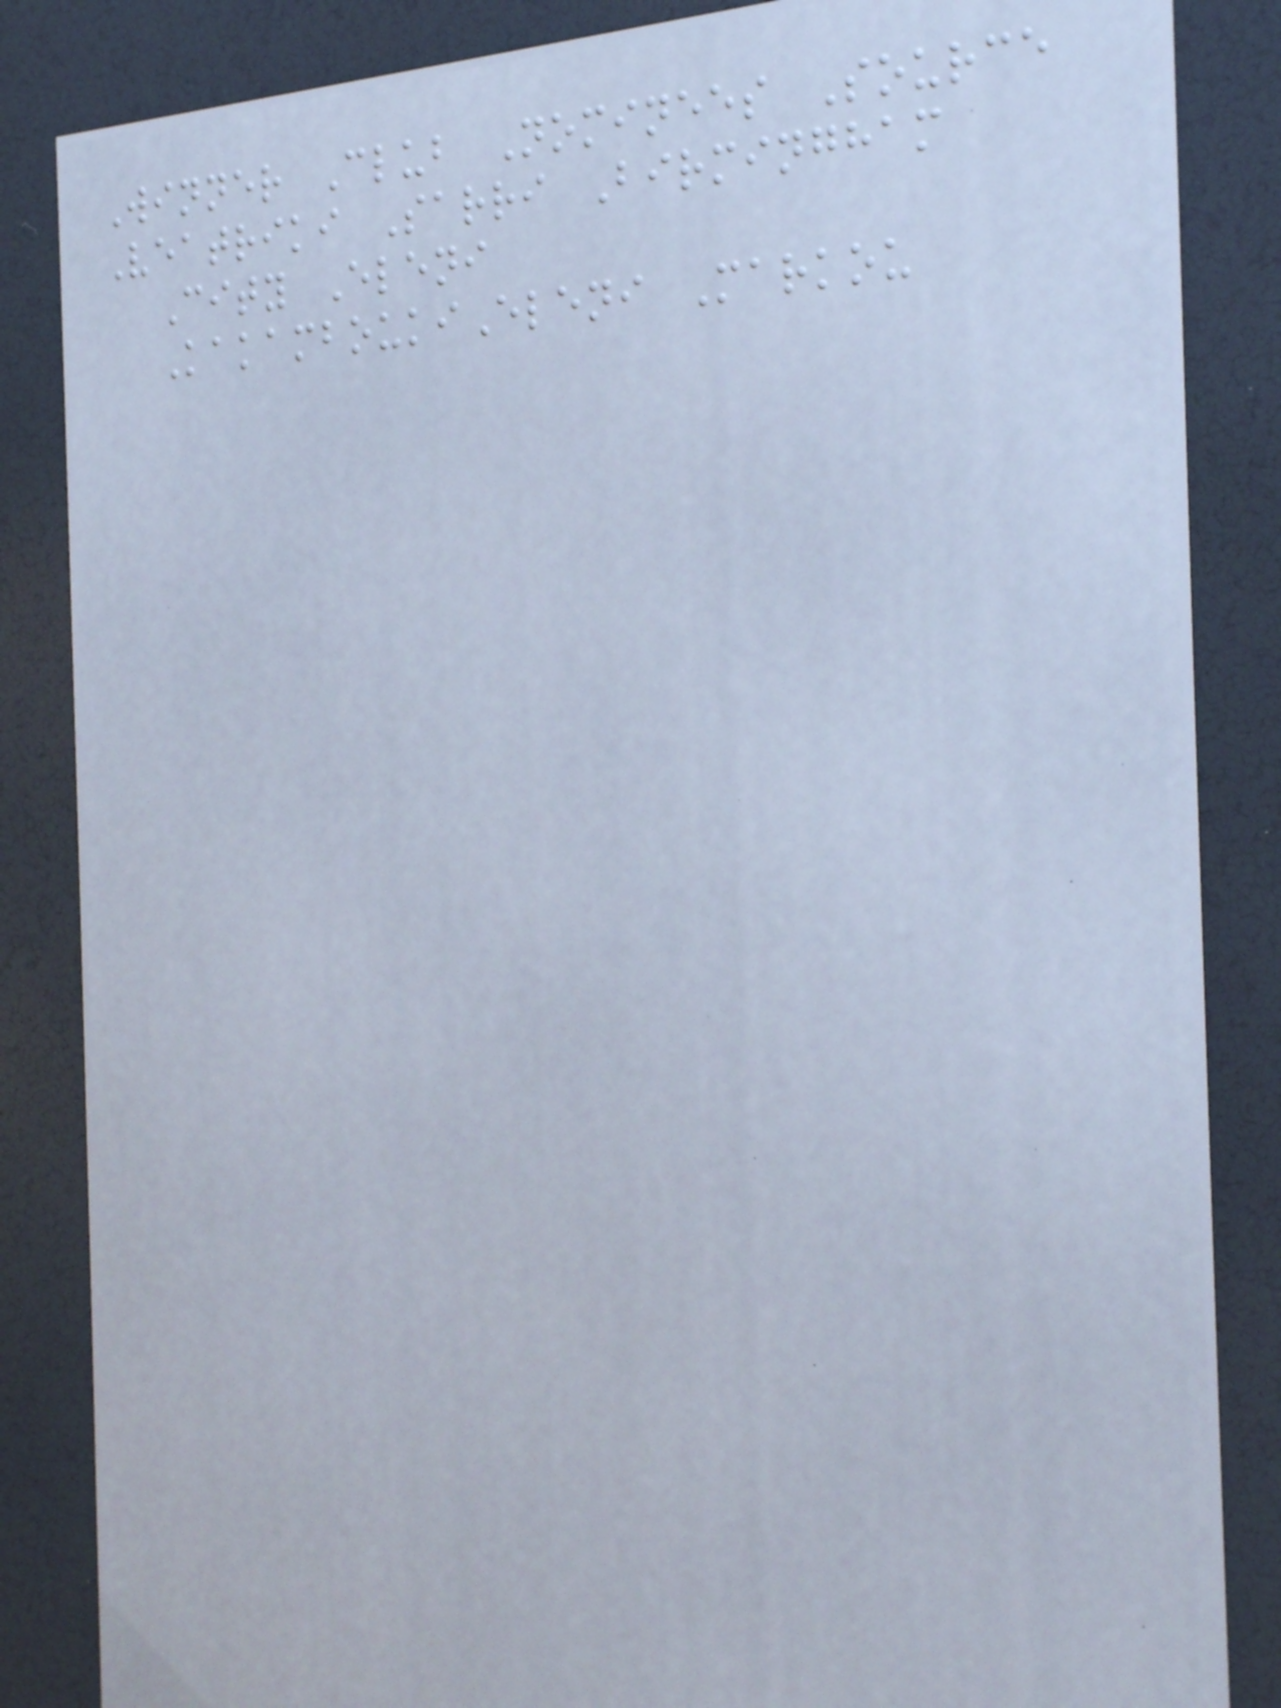Winner Club Nominees Source
Veatriki Sarri Birmingham
City Eleni
KakamboukiEleni Markou
